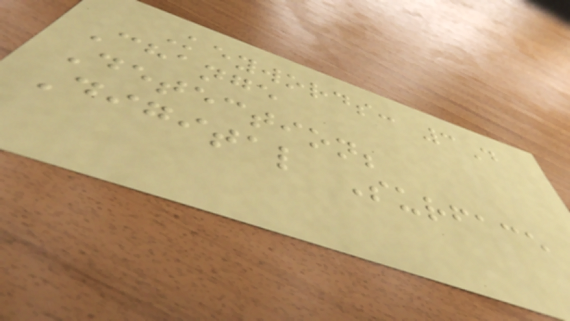Keywords: 3D
Change
Detection;
Digital Surface
